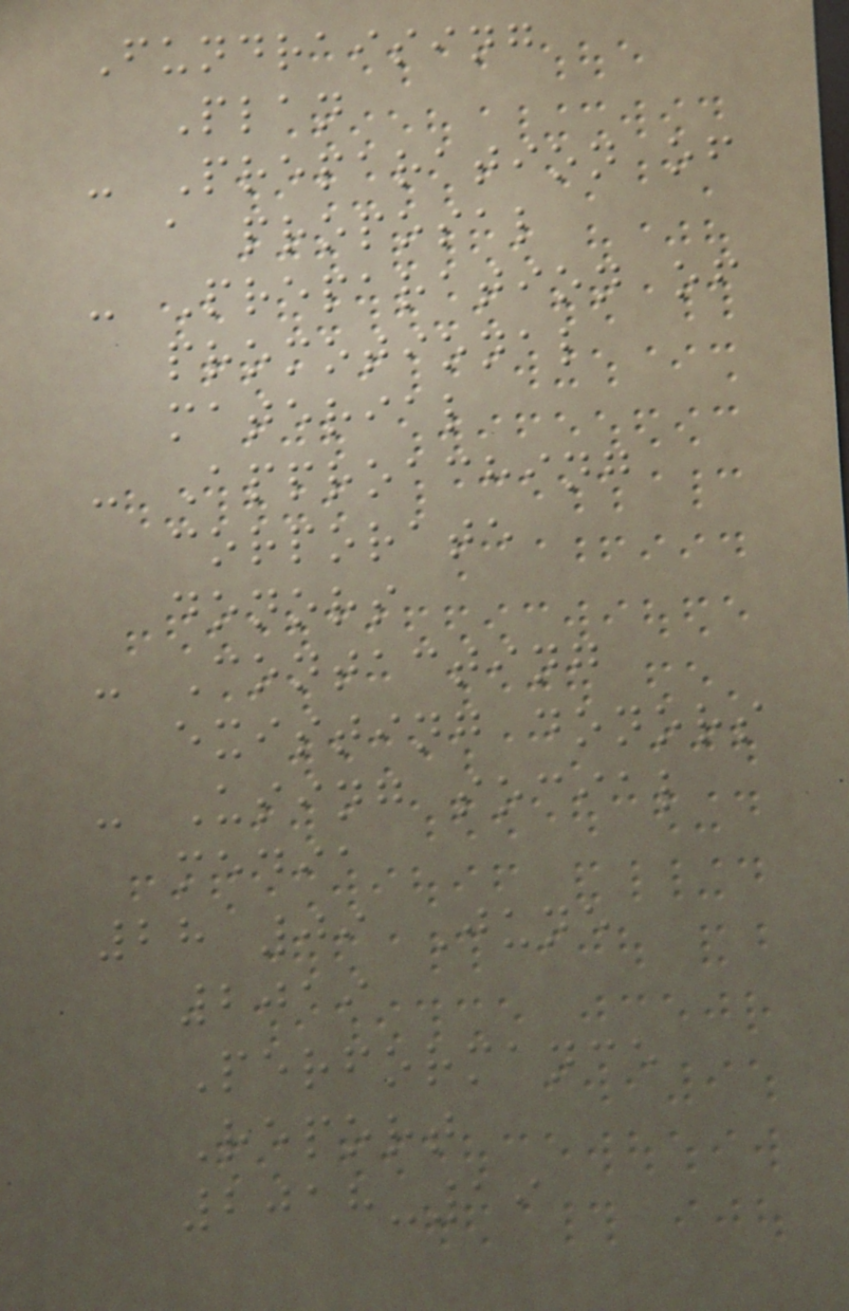Fundraising
Plan
- Preparation of
a proposal
- Preparation of
promotional
material
- Approaching
corporate
donors
- Contacting
existing donors
- Using social
media
28 09 June
2019
Performance
Report
2018-19
